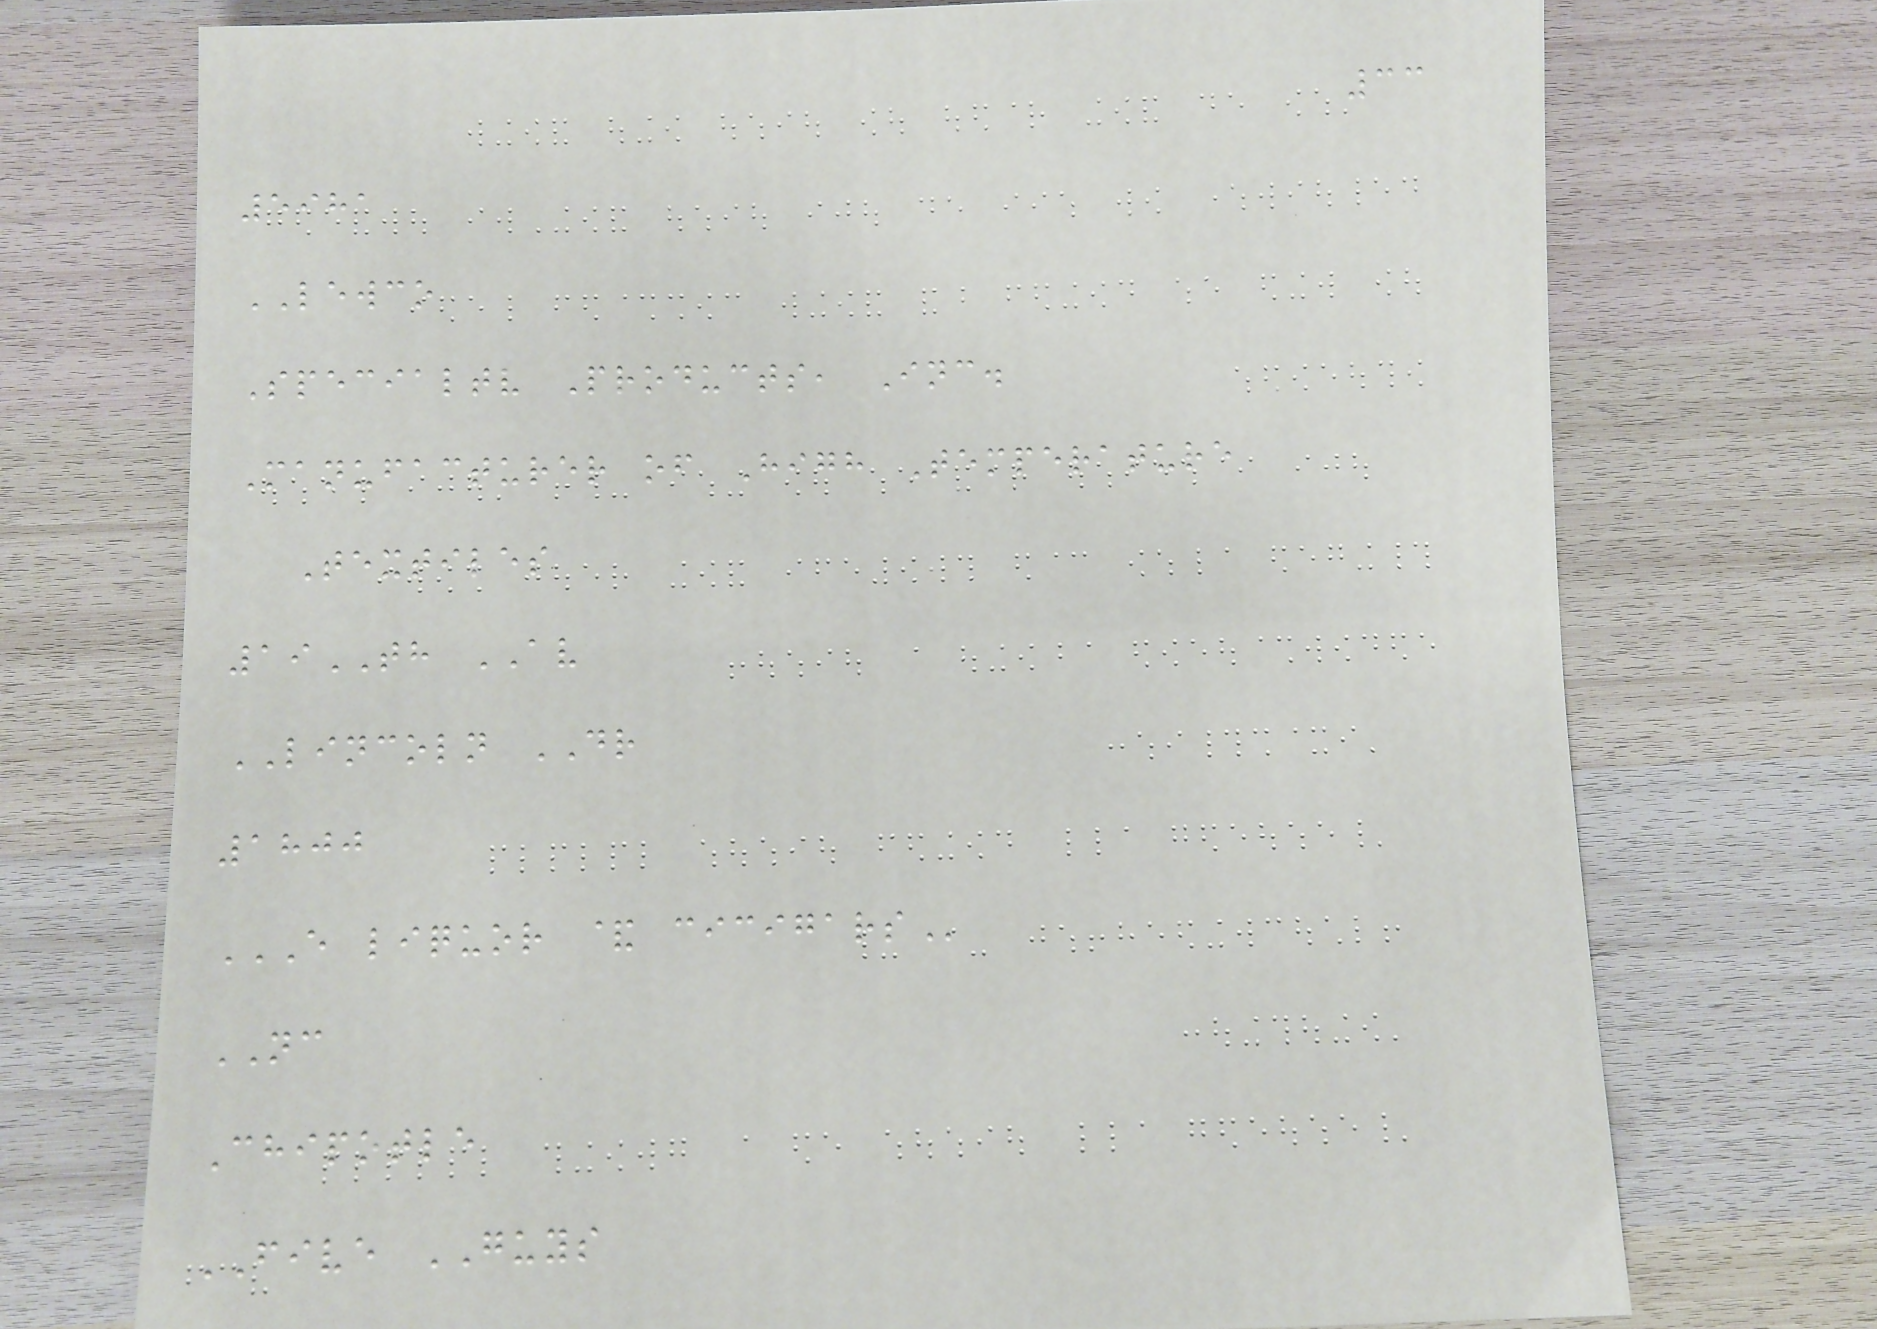33
5981
LEWCO
Specialtv Products, Inc.
Manufacturer of High Temperature
Textiles
19TH AV
LINCOLN DR
1800
E LIQUOR & CICIGARS
NC
Chipotle
FIVE GUYS
